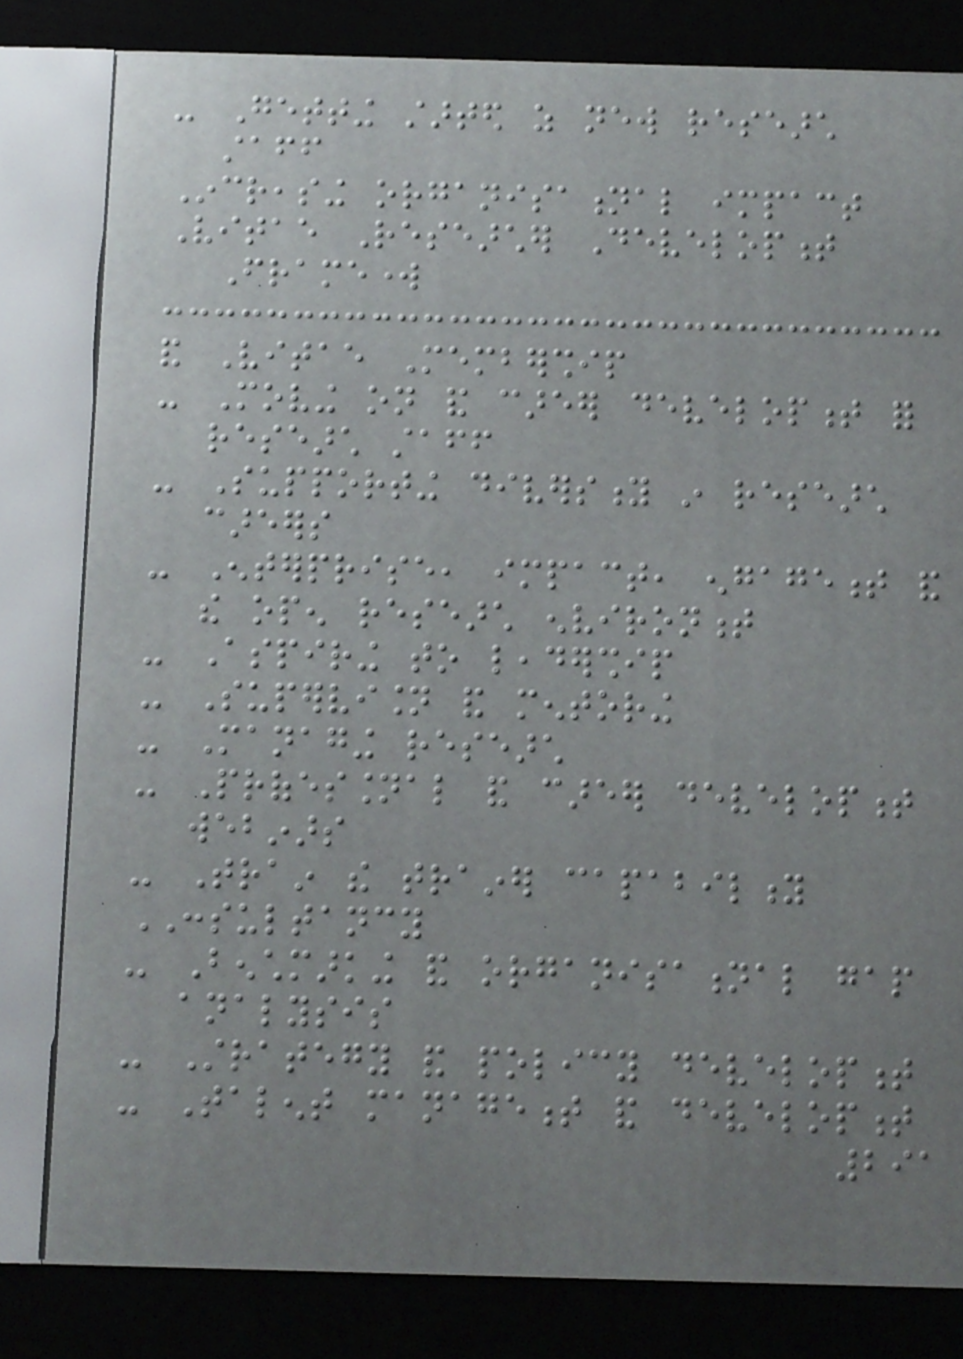- Getting started as new research
staff
Increasing organisational impact
Vitae Researcher Development
Framework
and Vitae Membership
- Moving on and career development for
research staff
- Supporting diversity in research
careers
- Enterprise, impact, engagement and
the open research environment
- Aspiring to leadership
- Supervision and mentoring
- Managing research
- Professional and career development
webinars
- Train the trainer capability
CONSULTANCY
- Benchmarking and organisational gap
analysis
- Strategy and policy development
- Talent management and development
291
